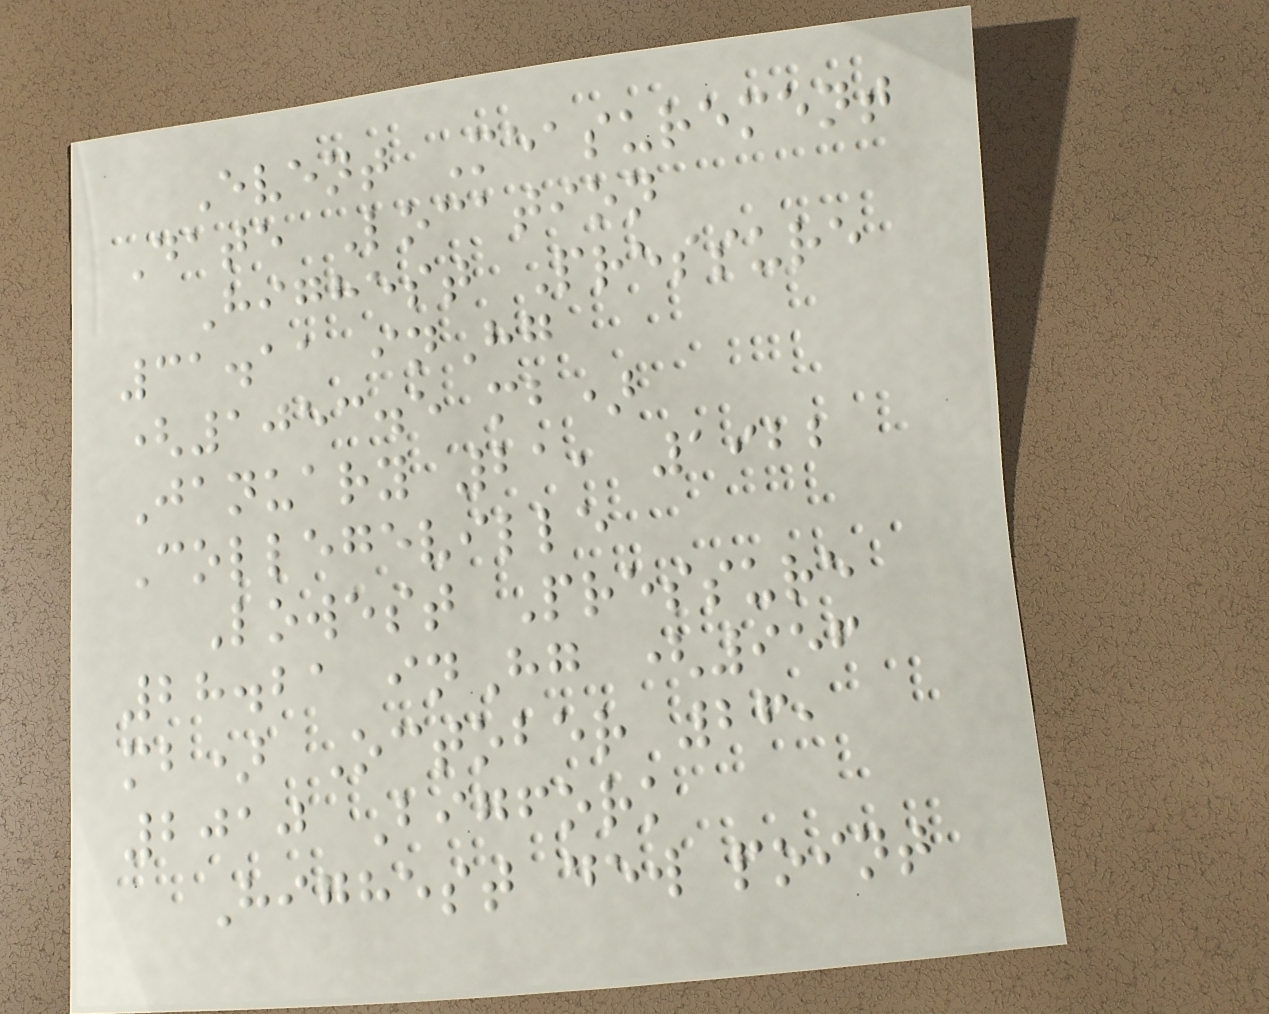Event Measurement
Date Location
Highest Pressure
31.11 inHg
(1053.5 mb)
January 21, 1922
Collegeville
Lowest Pressure
28.21 inHg (956
mb) October 26,
2010 Bigfork
Highest dew point
